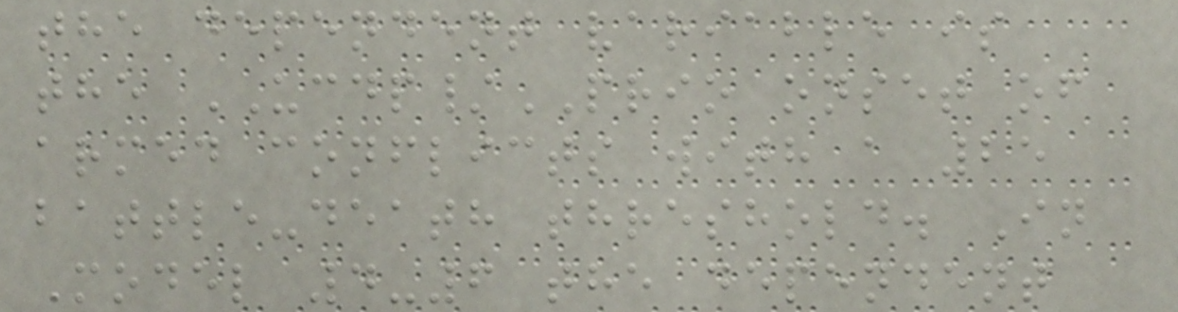the dependent variable is
the UCDP/PRIO onset of
armed conflicts with a 25
battle-death threshold. In
Model 4-6 the dependent
